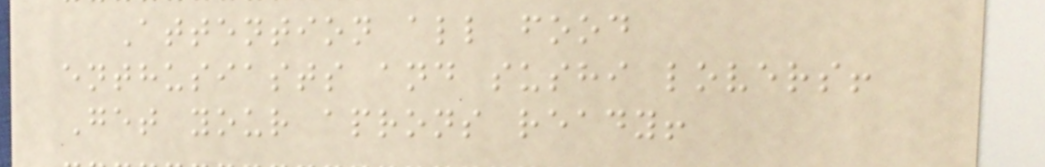Attention all food
enthusiasts and sushi lovers!
Get your aprons ready!
